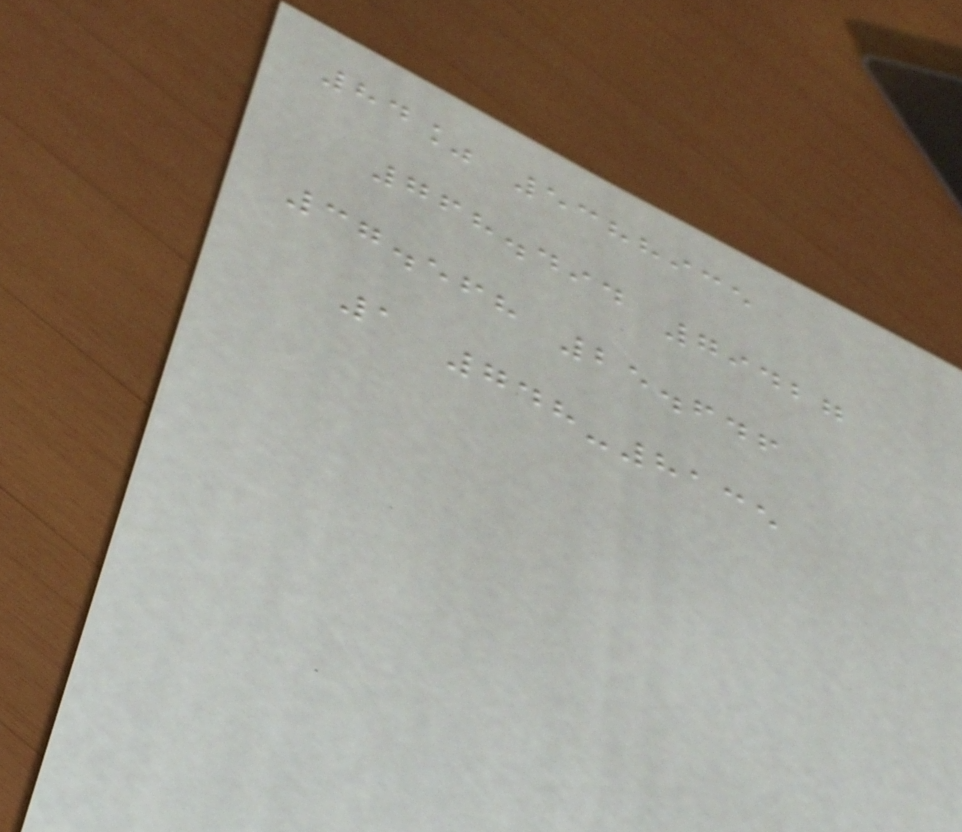84% 5388935
768.494 79427
37.568 25.646
1 748-8135
